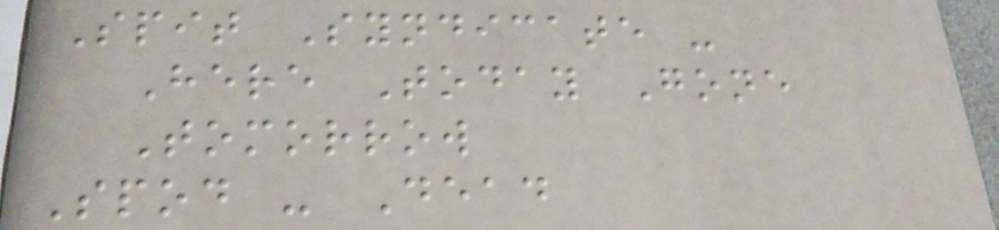Spit Syndicate -
Here Today Gone
Tomorrow
Spod - Dead
